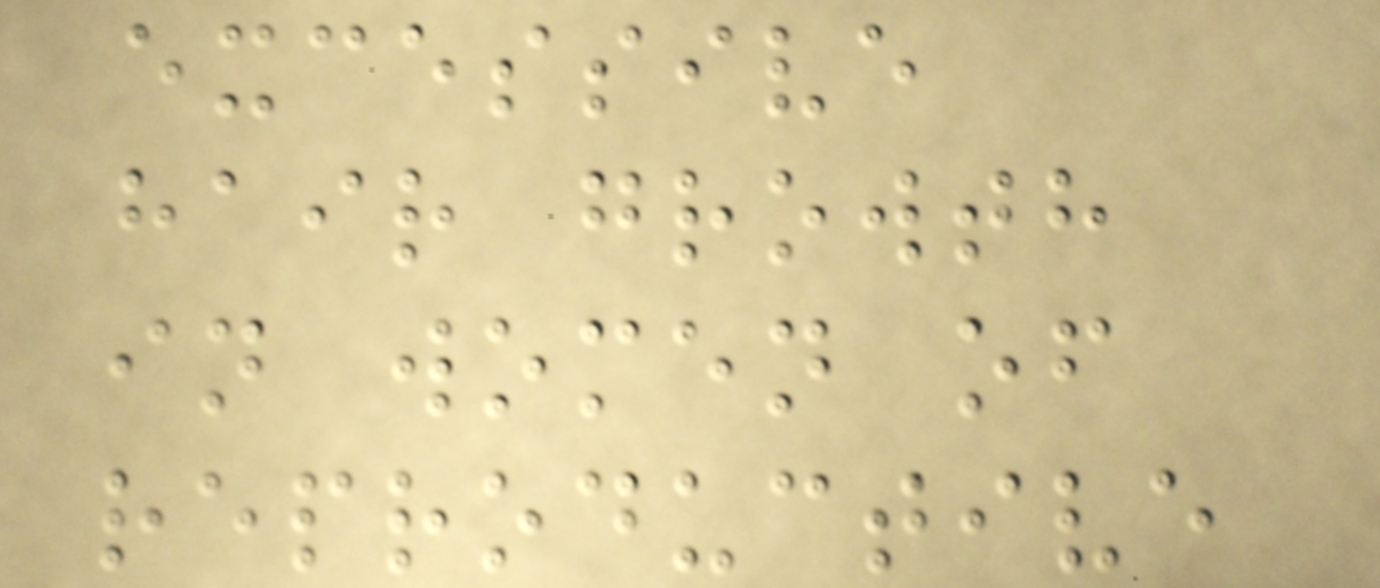excessive
hair growth
in women of
reproductive
